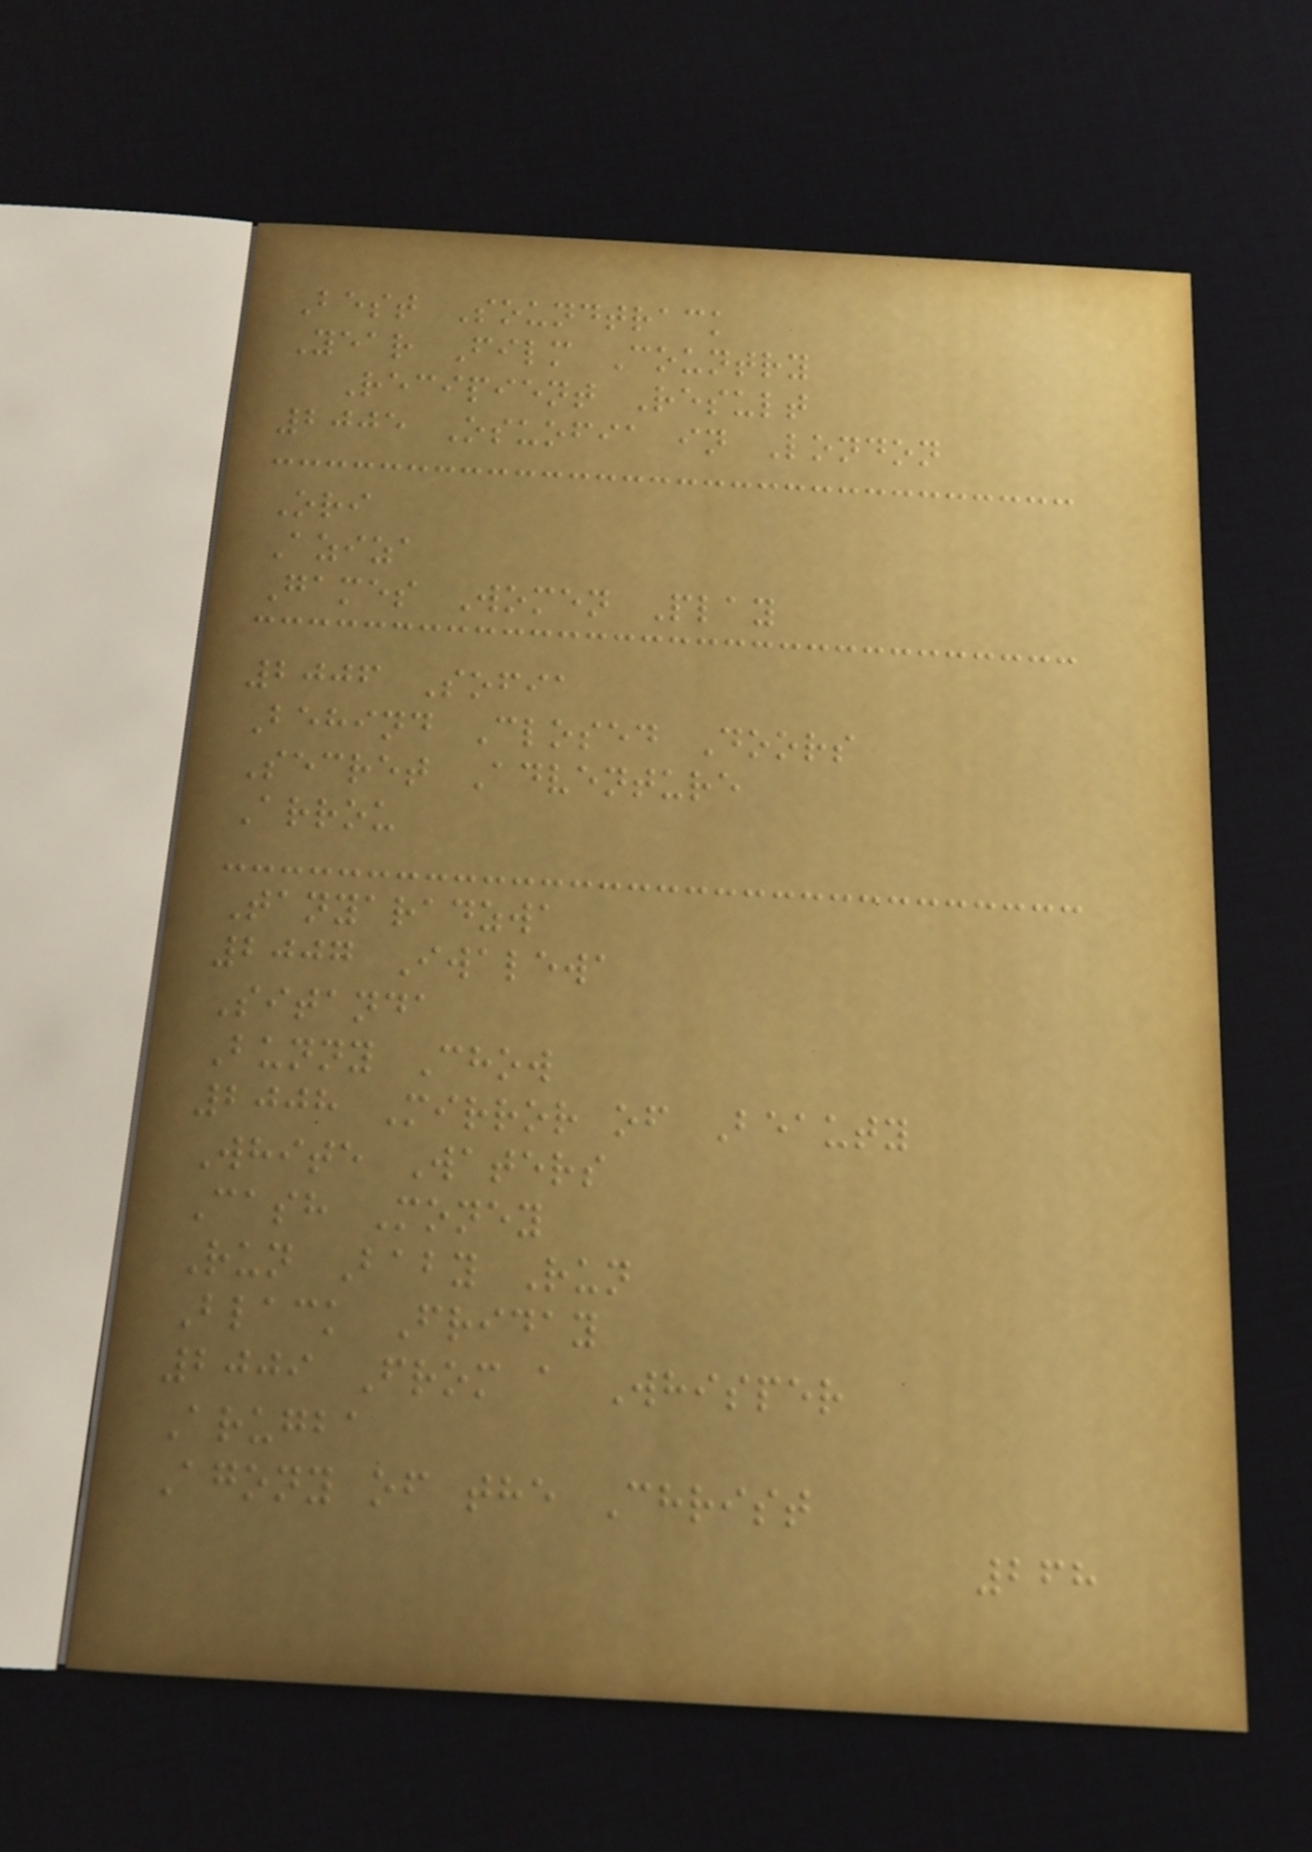Best Soundtrack
Year Film Country
Recipient Result
2005 Osuofia in London
Ori
Aziza
Games Women Play
2006 Sofia
Behind Closed Doors
Secret Adventure
Arrou
Tanyaradzwa
2007 Iwalewa
Sitanda
Bunny Chow
2008 Mirror of Beauty
White Waters
Cash Money
Run Baby Run
Black Friday
2009 From a Whisper
Arugba
Agony of the Christ
268
